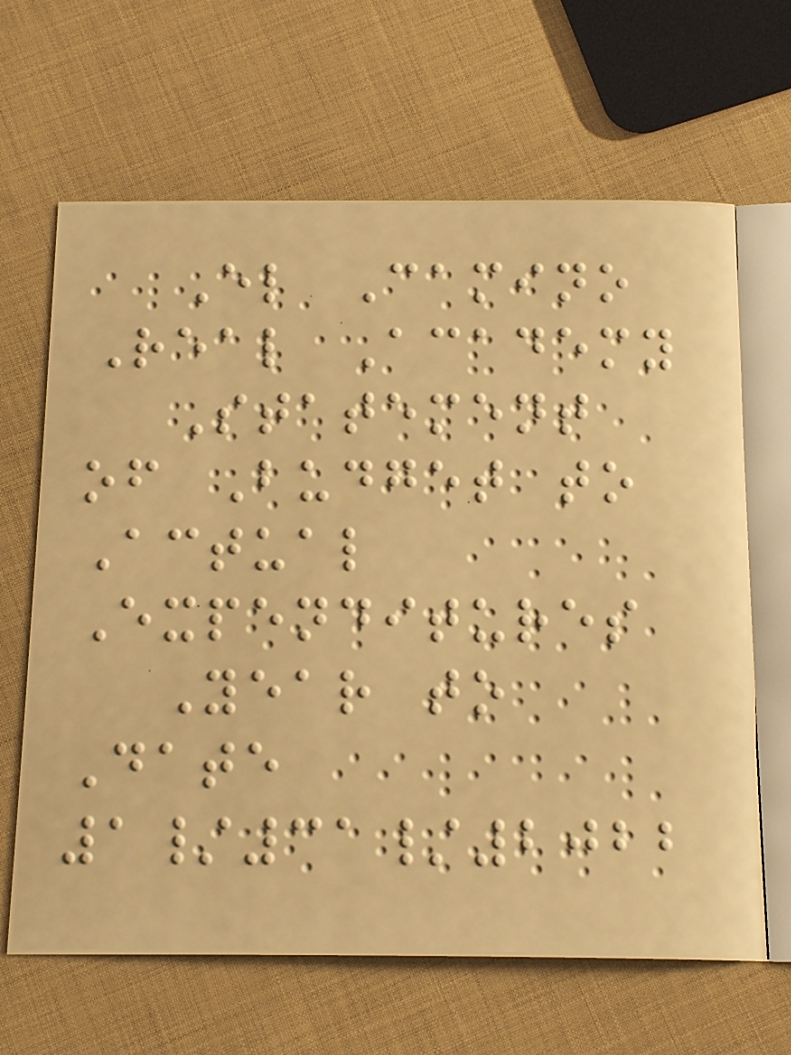El Camino
Real Academy
Statement
of Budget to
Actual
Expenditures
Year to
Date
1/31/2022
